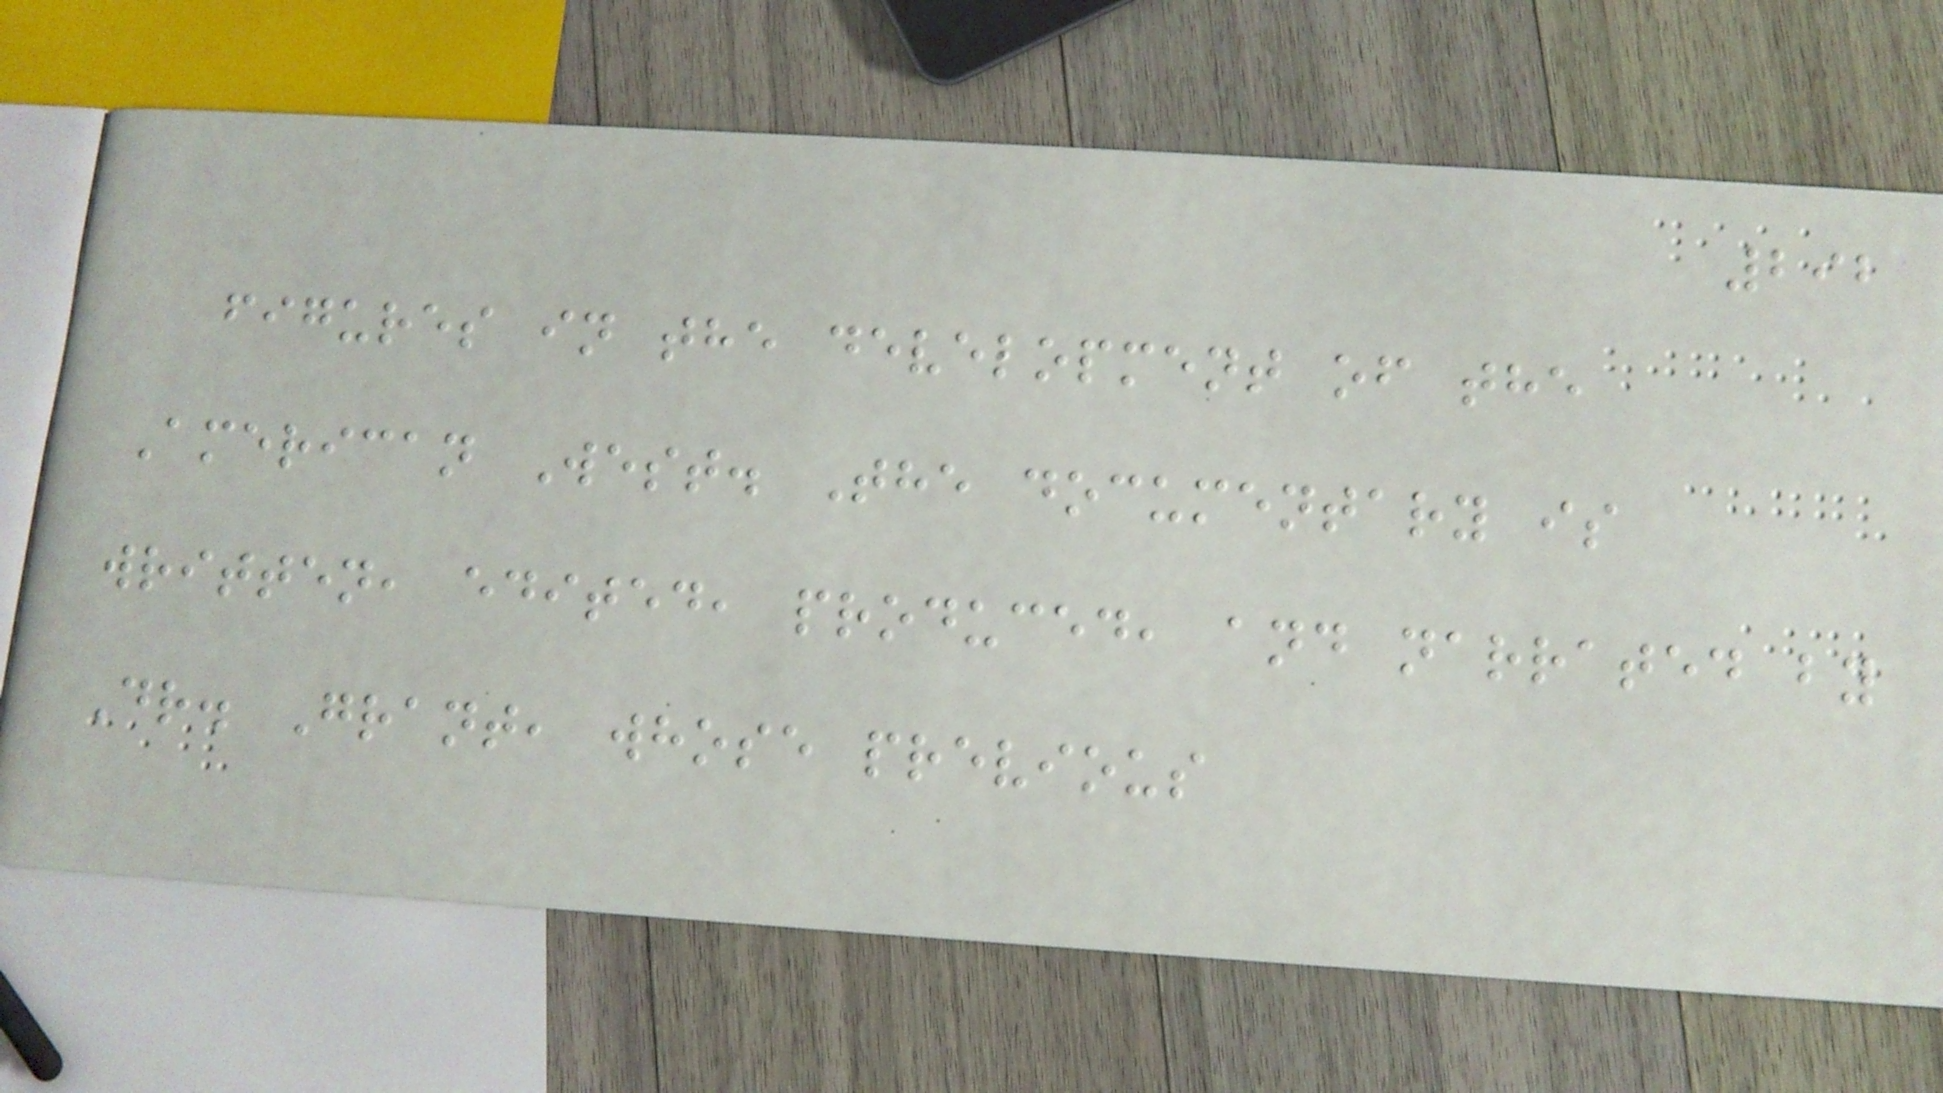292
figures in the development of the
American West. The documentary is
written, edited, produced, and narrated by
Dr. Grant, whose previous
